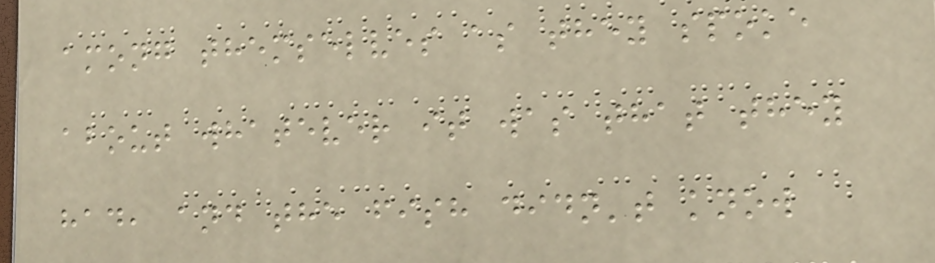among themselves as they spoke
about whatever it was that they
had, and the fish didn't know
